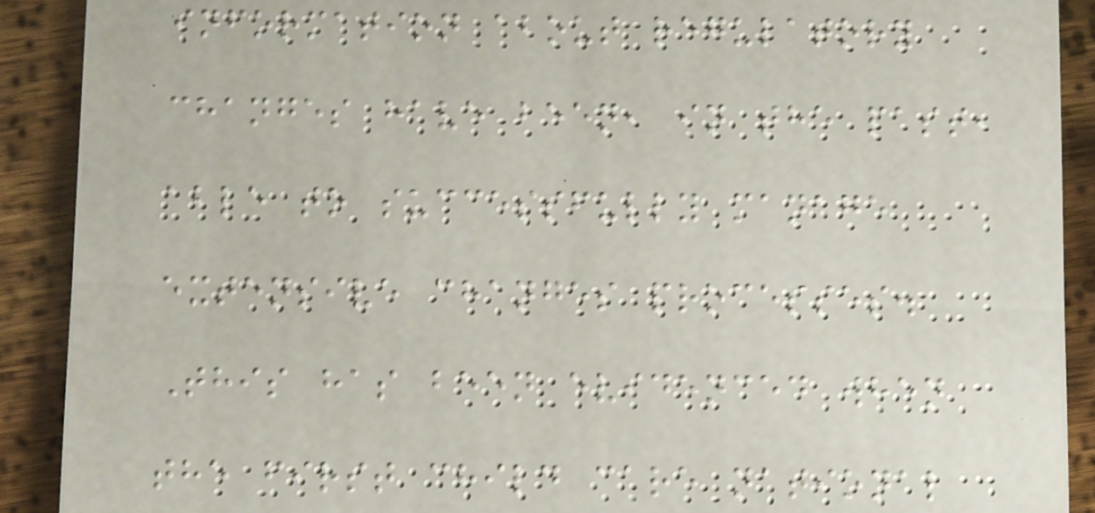information about regulatory
changes have been, in the past,
able to successfully manage
extensive changes processes.
This has been evidenced when
the first child care national
